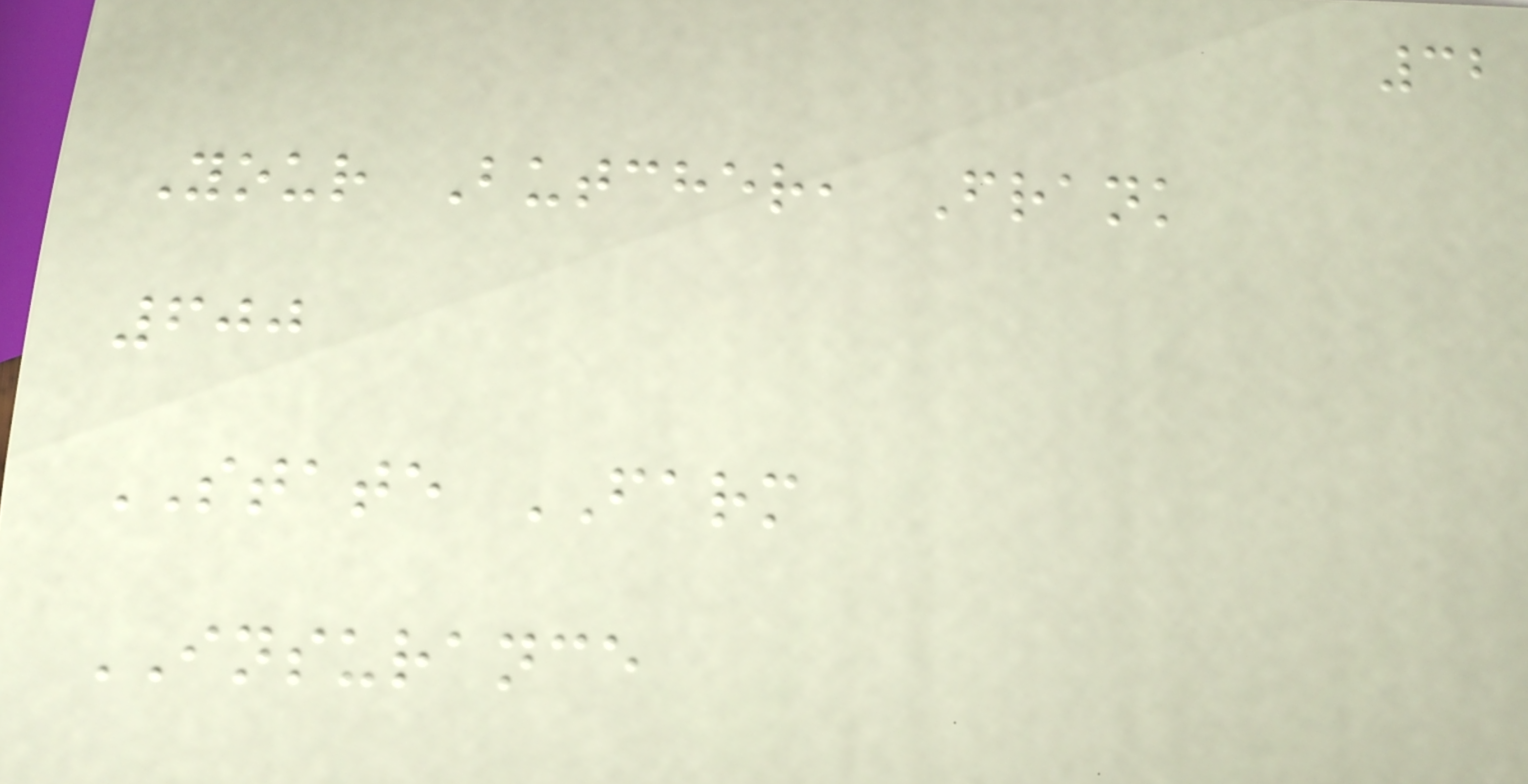32
Your Butcher, Frank
600
STATE FARM
INSURANCE
